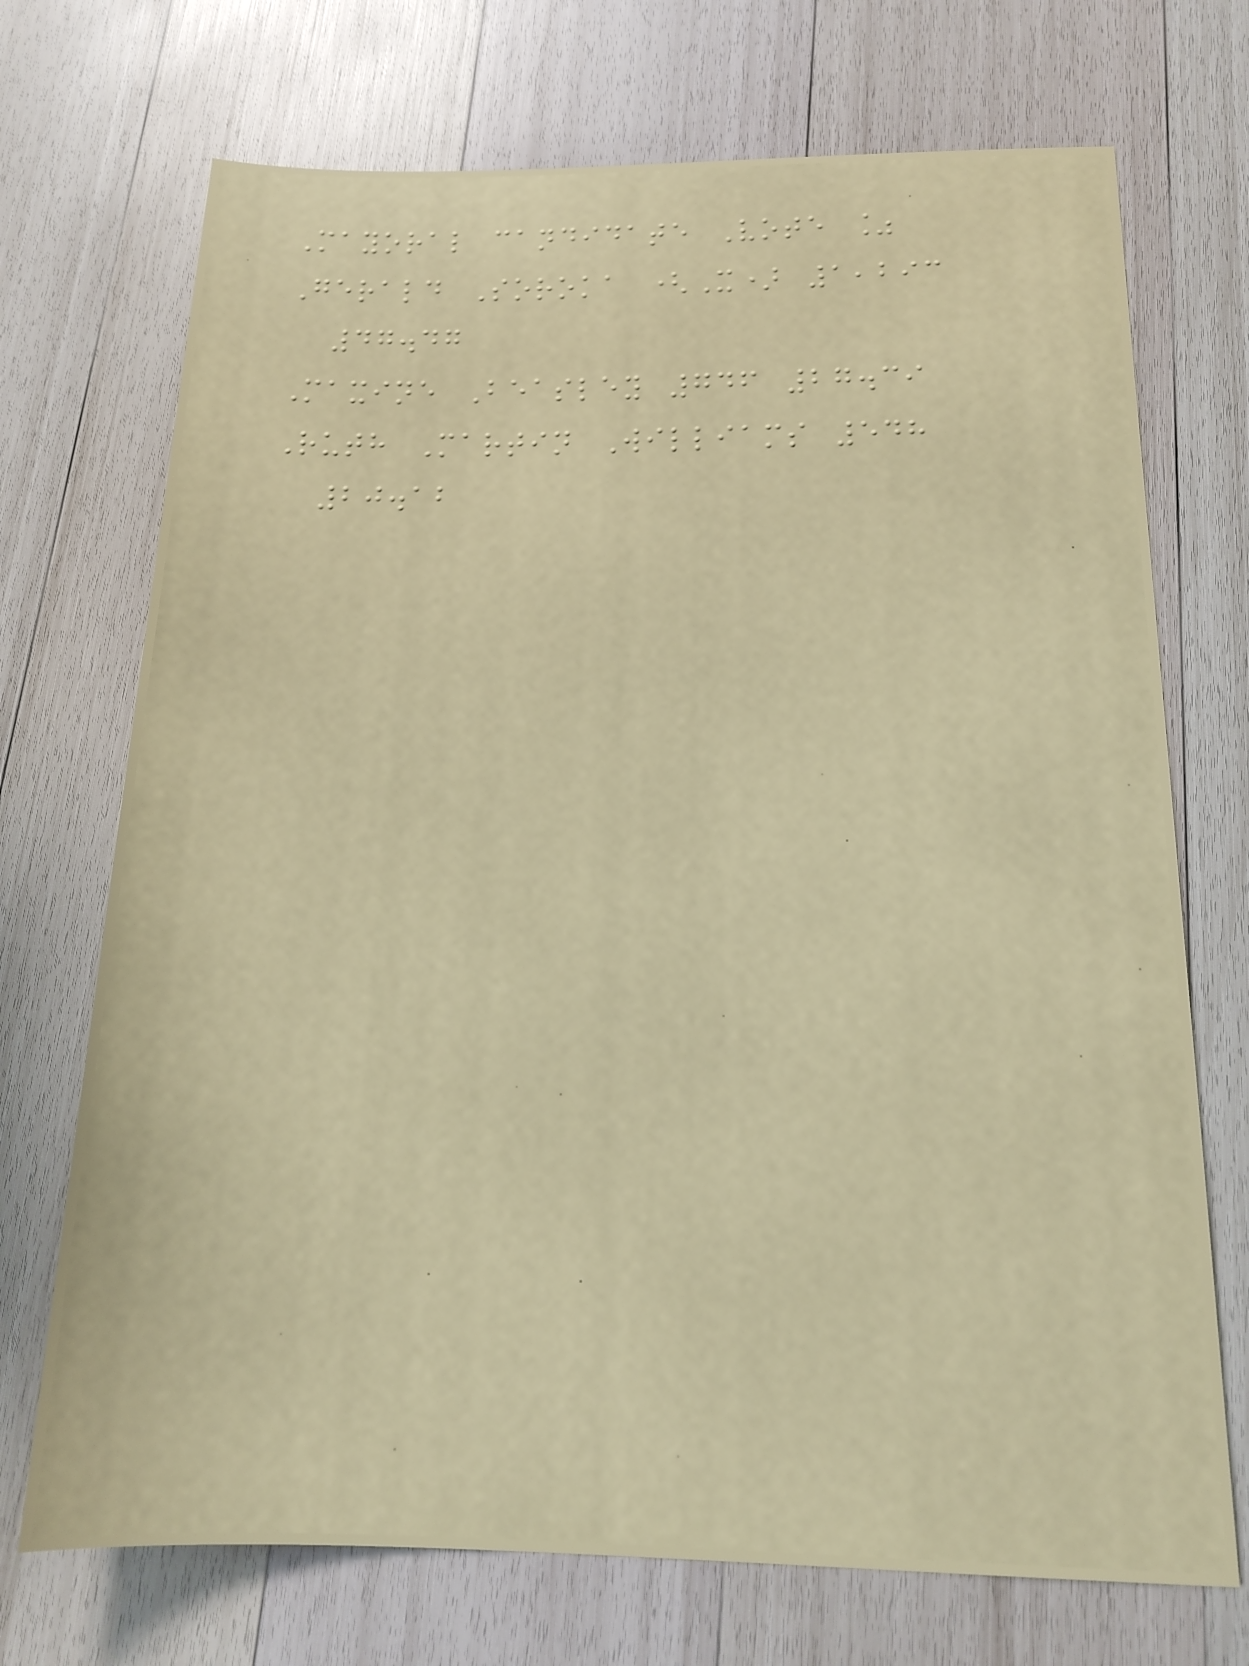Mayoral candidate Vote %
Gerald Soroka (X) 1,293
47.47
Maxine Beasley 746 27.39
Ruth Martin Williams 548
20.12
